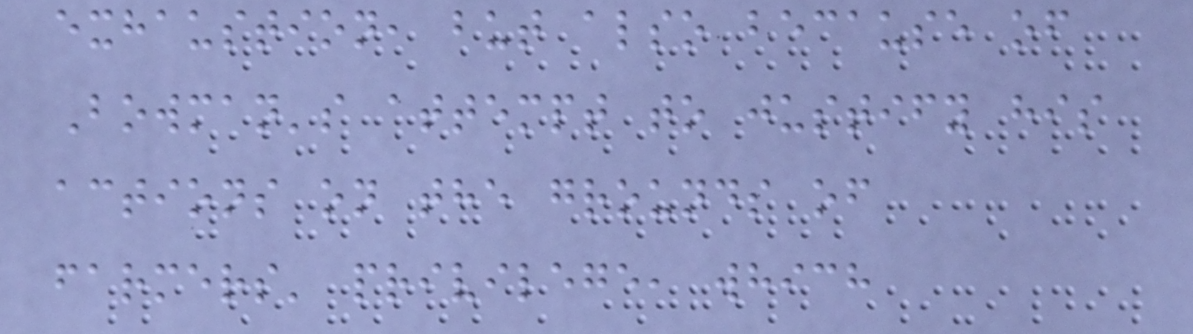exhaustion, but also because of
Bowman's attempt to justify his
actions on the grounds of
farmers' privilege, which
